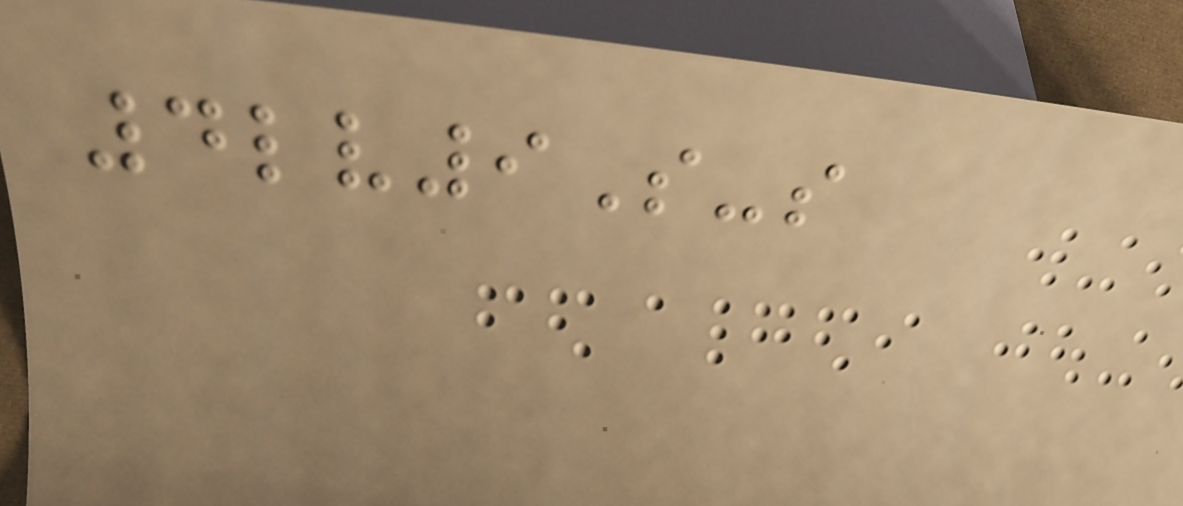4lv9S-s
